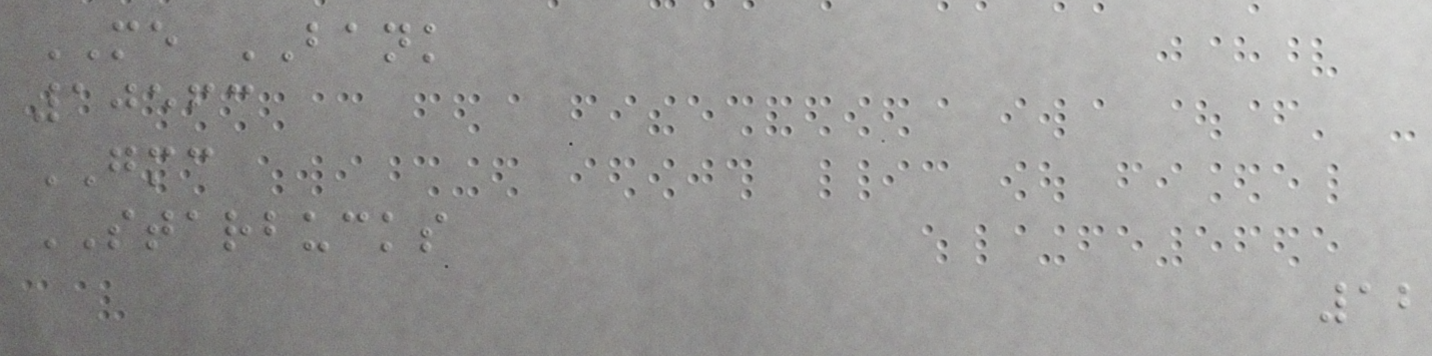ME BANK
10563
GMC
STARBUCKS
12
